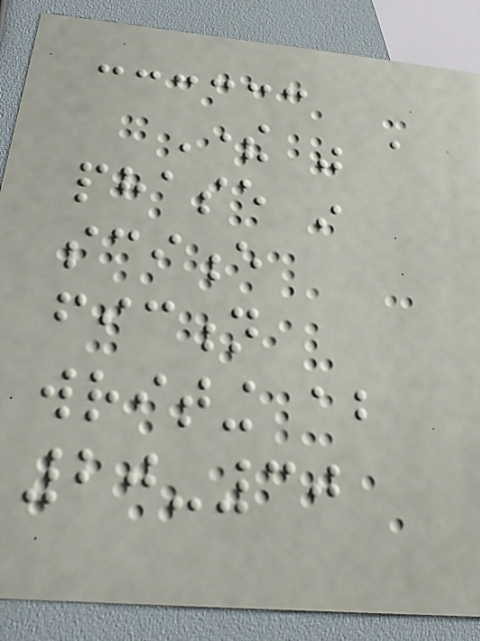There was a
phase in
science
fiction
writing about
20-30
